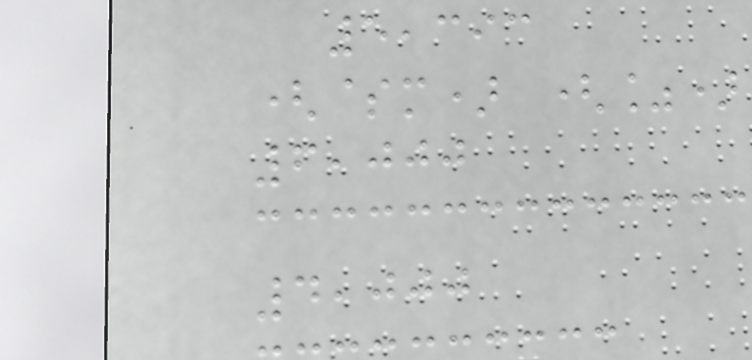5,393
($m) (%)
6,000
4,000
